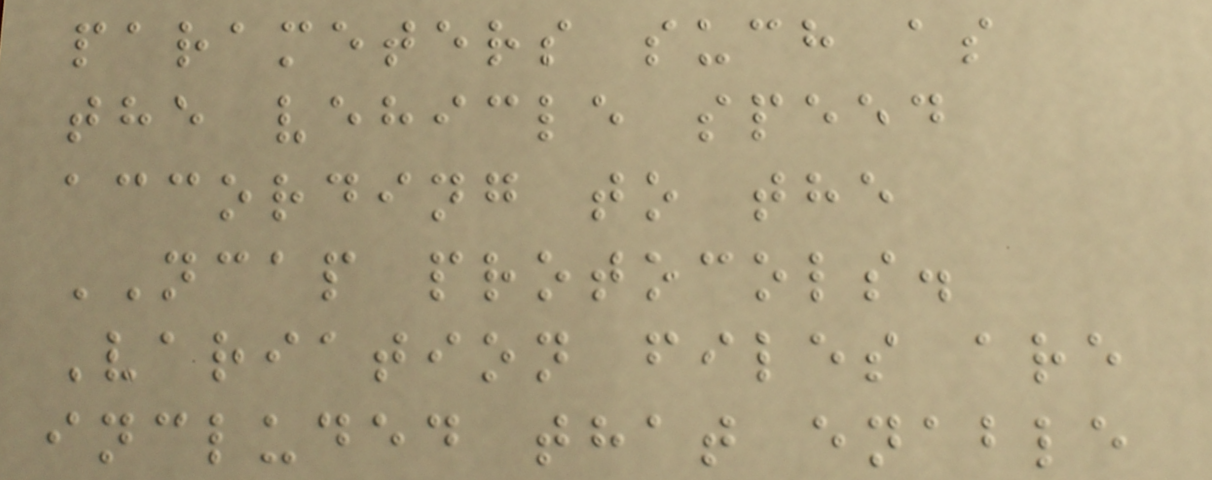parameters such as
the vehicle speed
according to the
NCAP protocols.
Variation files are
included that enable
